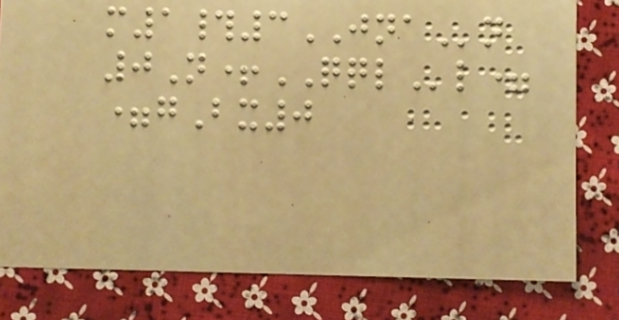m1#3JNAn
0N+QQLl=
=gBx0
